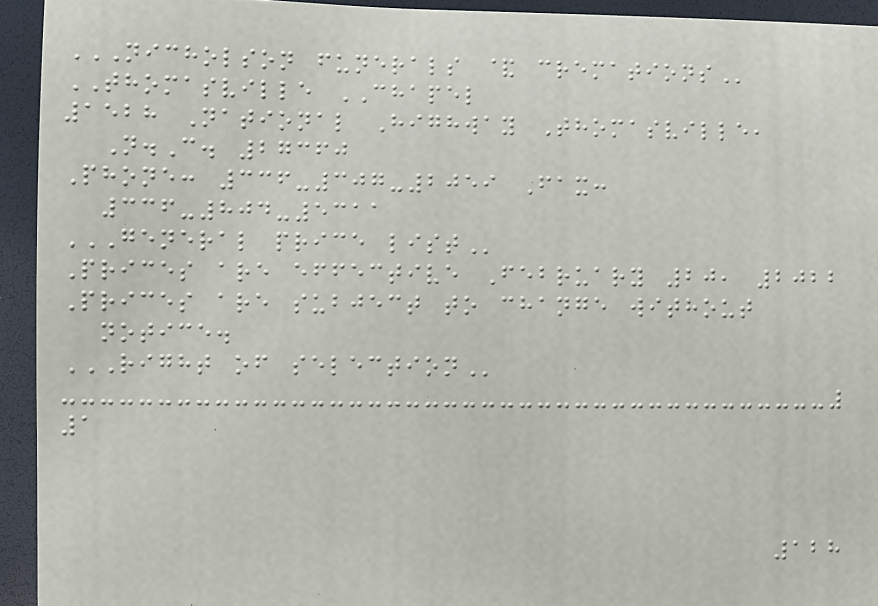NICHOLSON FUNERALS & CREMATIONS
THOMASVILLE CHAPEL
1528 National Highway Thomasville,
N.C. 27360
Phone: 336-307-2059 Fax:
336-804-5311
GENERAL PRICE LIST
Prices are effective February 20, 2022
Prices are subject to change without
notice.
RIGHT OF SELECTION
1
128
